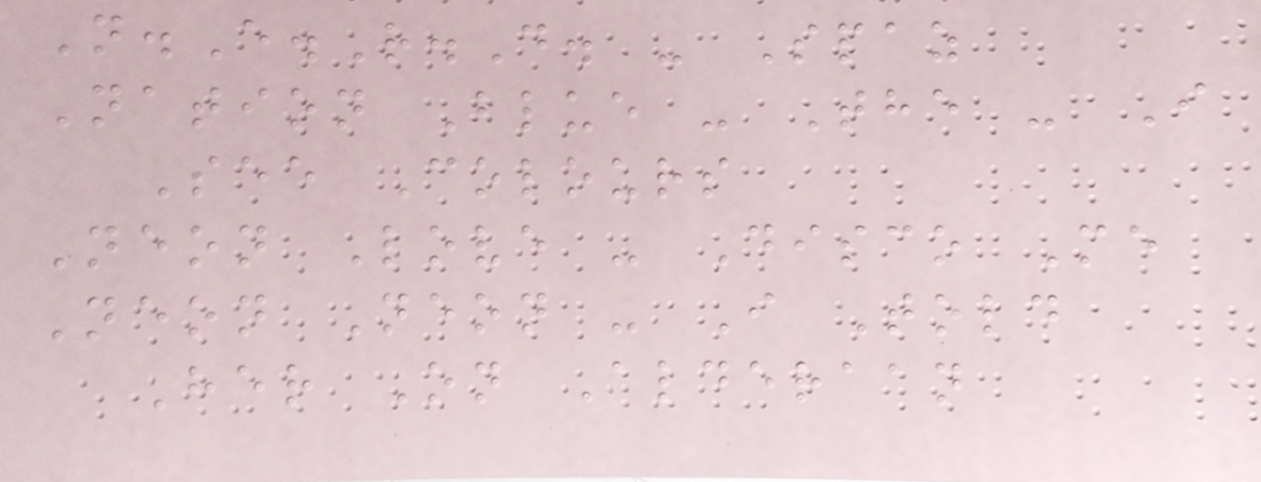N.E.R.D. - Spaz
Nation Blue - The - I
See Colours
Neon Love - Disco Me
Neon Neon - I Told
Her On Alderaan
